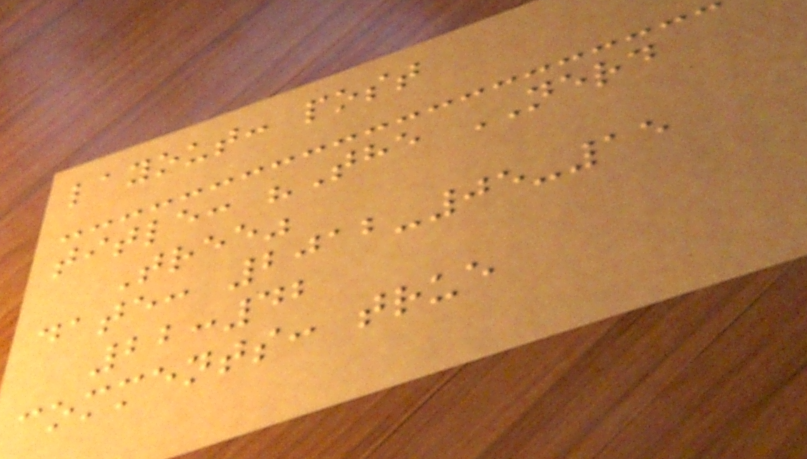layout: post
title: "The NERD
Tree"
date: 2012-05-15
22:42
comments: true
